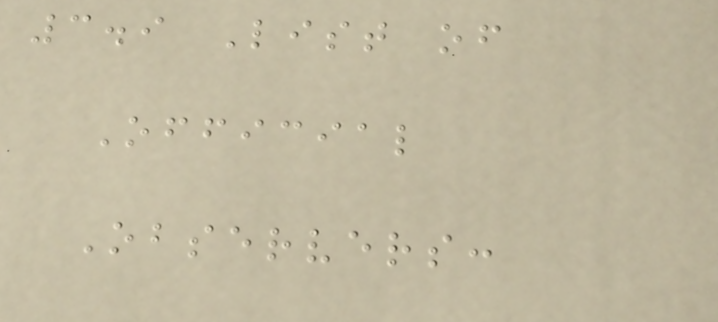3.9 List of
Official
Observers:
